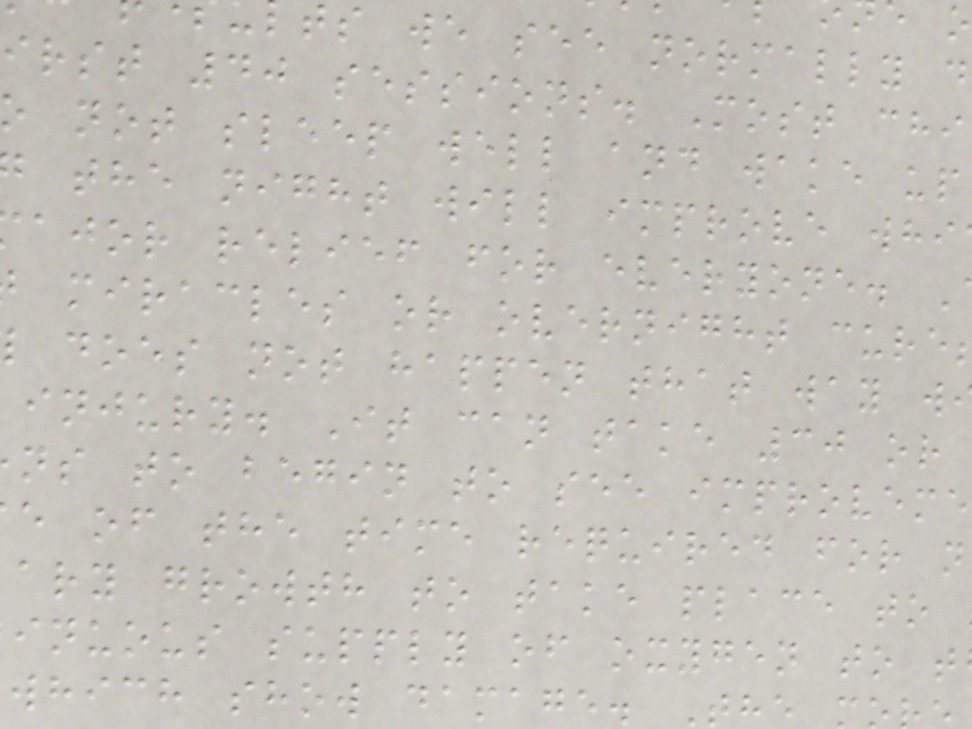ts we see normally d
irst 40 sessions. Most chi
not sleep well and wake up
the night will improve whi
ajor relief for everyone.
miracles or overnight cure
does not happen that way w
injury. It can take 30 or
ns to begin to see improveme
e of the time required for n
ary growth to take place to
inuous supply of oxygen to t
which show damage. Th
